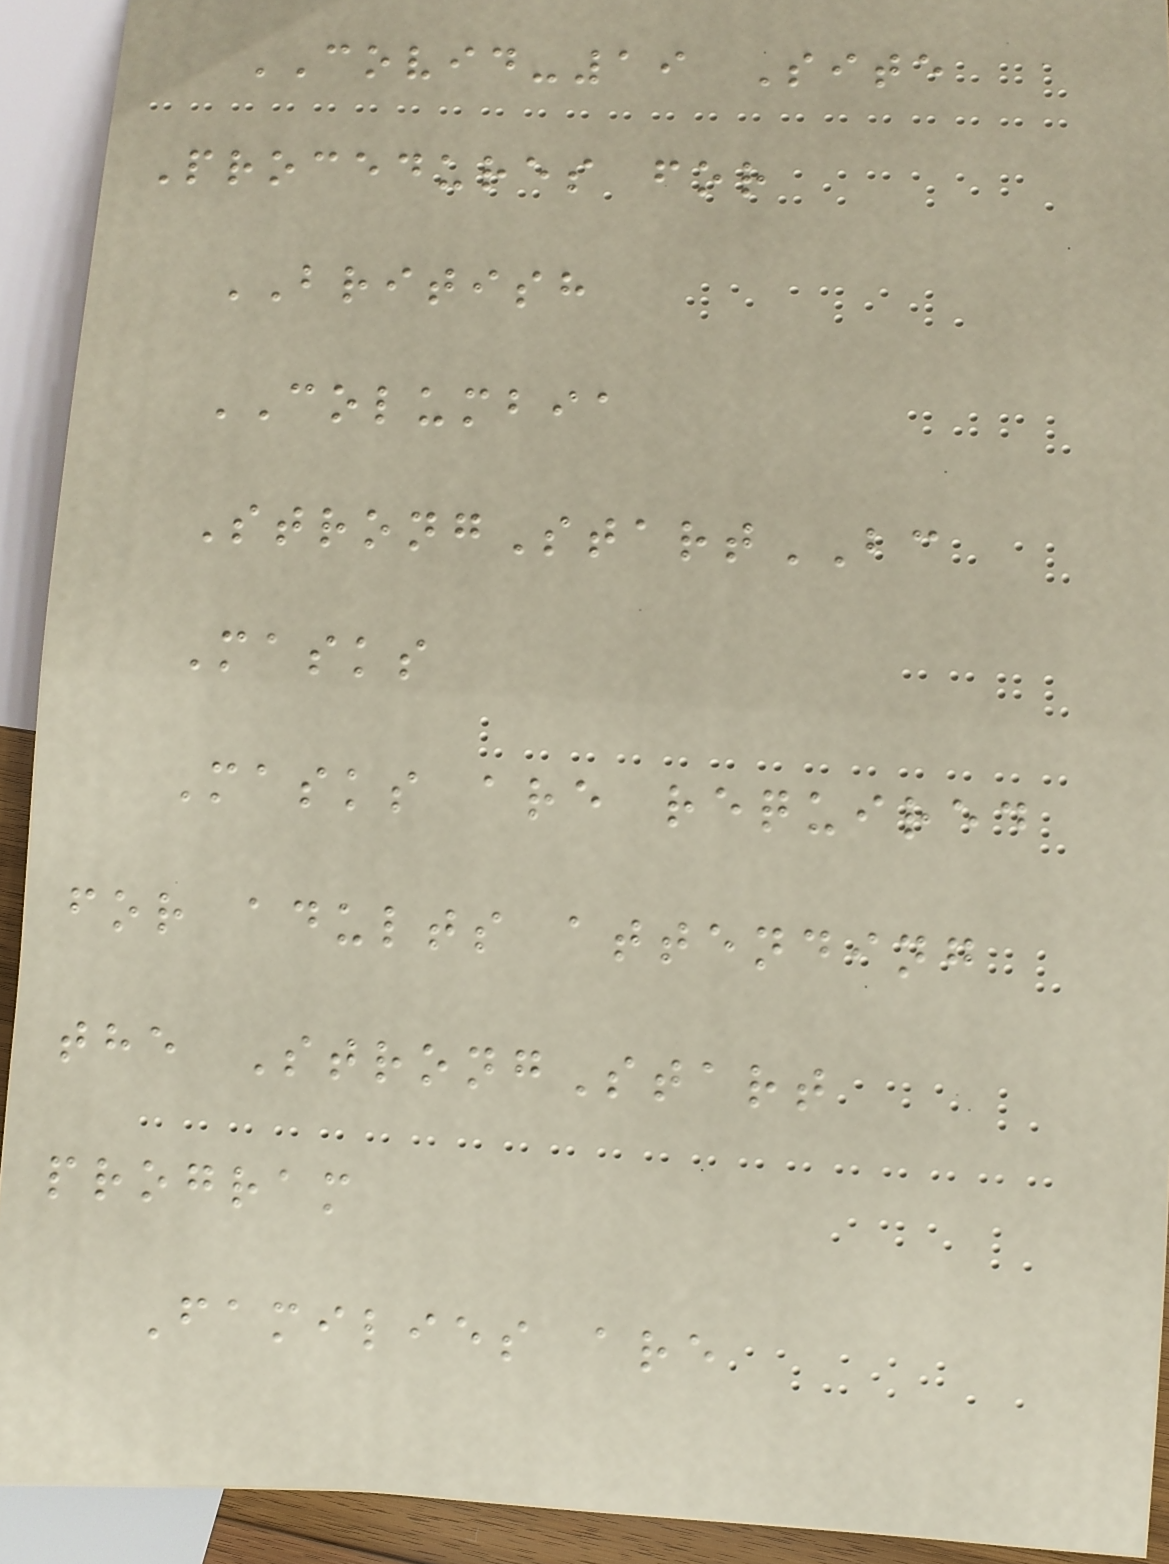COVID-19 Site
Procedures for
BRITISH
COLUMBIA
StrongStartBC
Masks
Masks are required
for adults attending
the StrongStart
program
Families are
